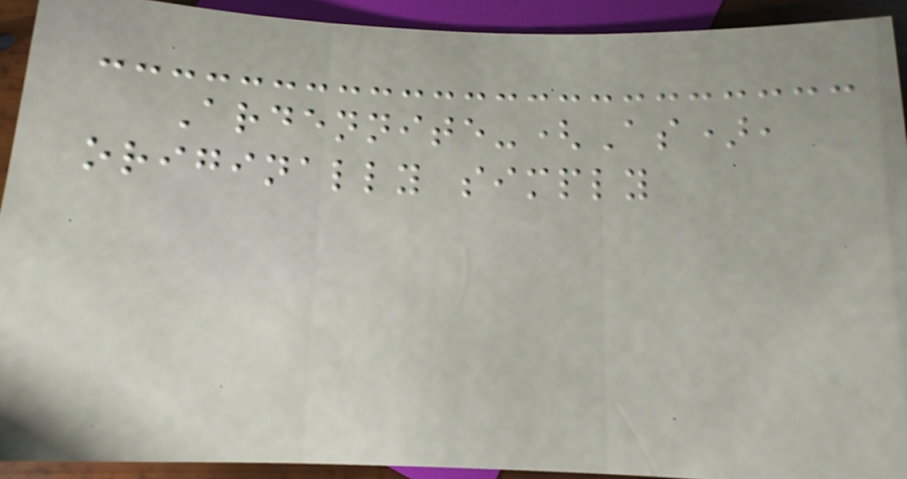Ardennite-(As),
originally simply
